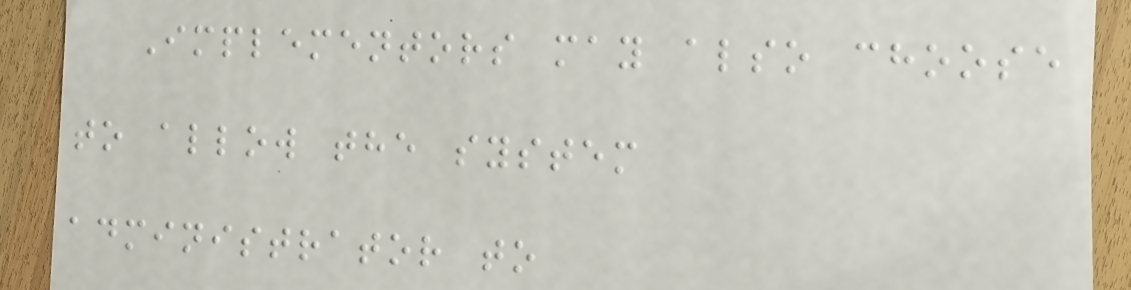Implementors may also choose
to allow the system
administrator to
